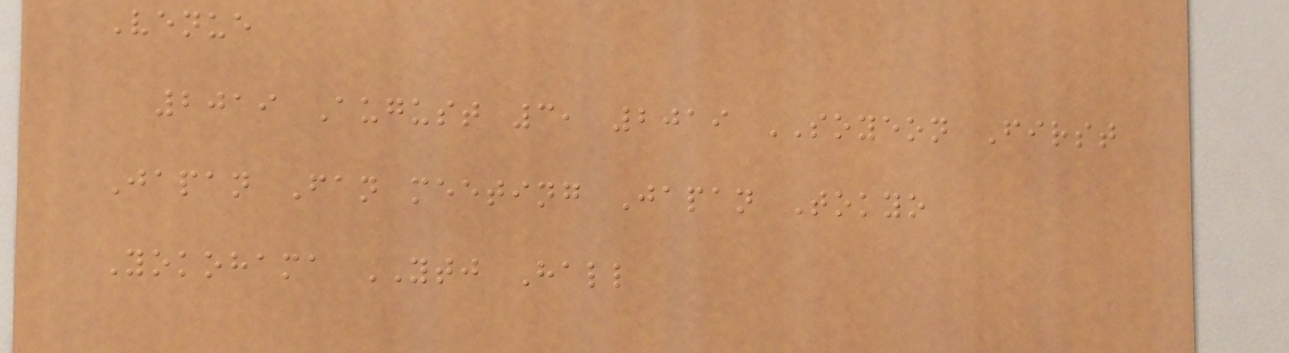Venue
2019 August 3, 2019 SOYEON First
Japan Fan meeting Japan Tokyo
Yokohama YTJ Hall
